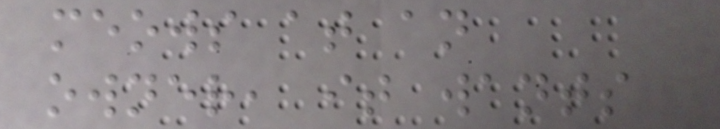meows at an
owner, it wants
